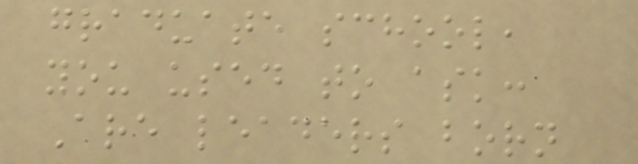graduate school,
you used to ask:
Are leaders born
